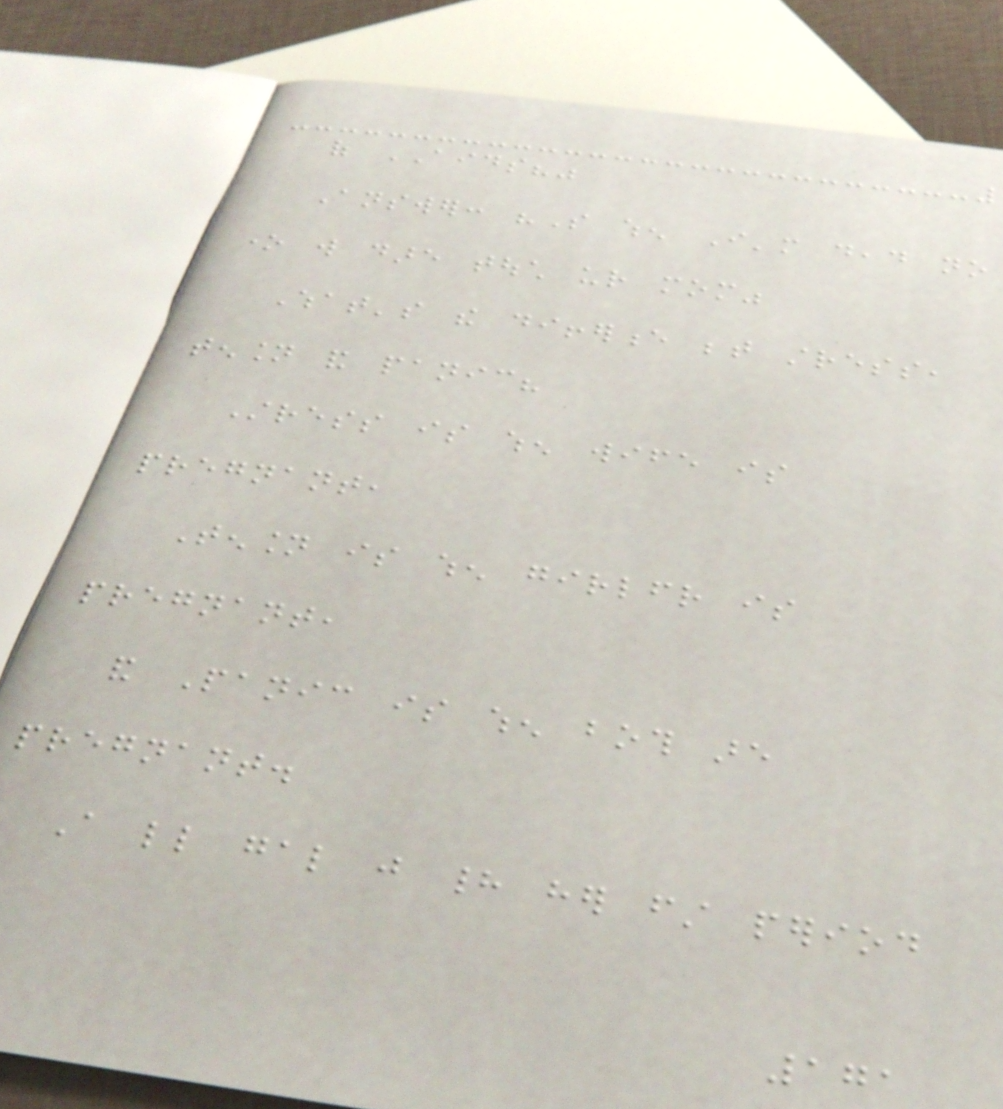of AIDS?"
Answer: "So when I'm dead no
one will dare touch ur mom"
What's the difference between stress,
tension and panic?
Stress is when wife is
pregnant,
Tension is when girlfriend is
pregnant,
and Panic is when both are
pregnant.
A little gal just had her first period
171
